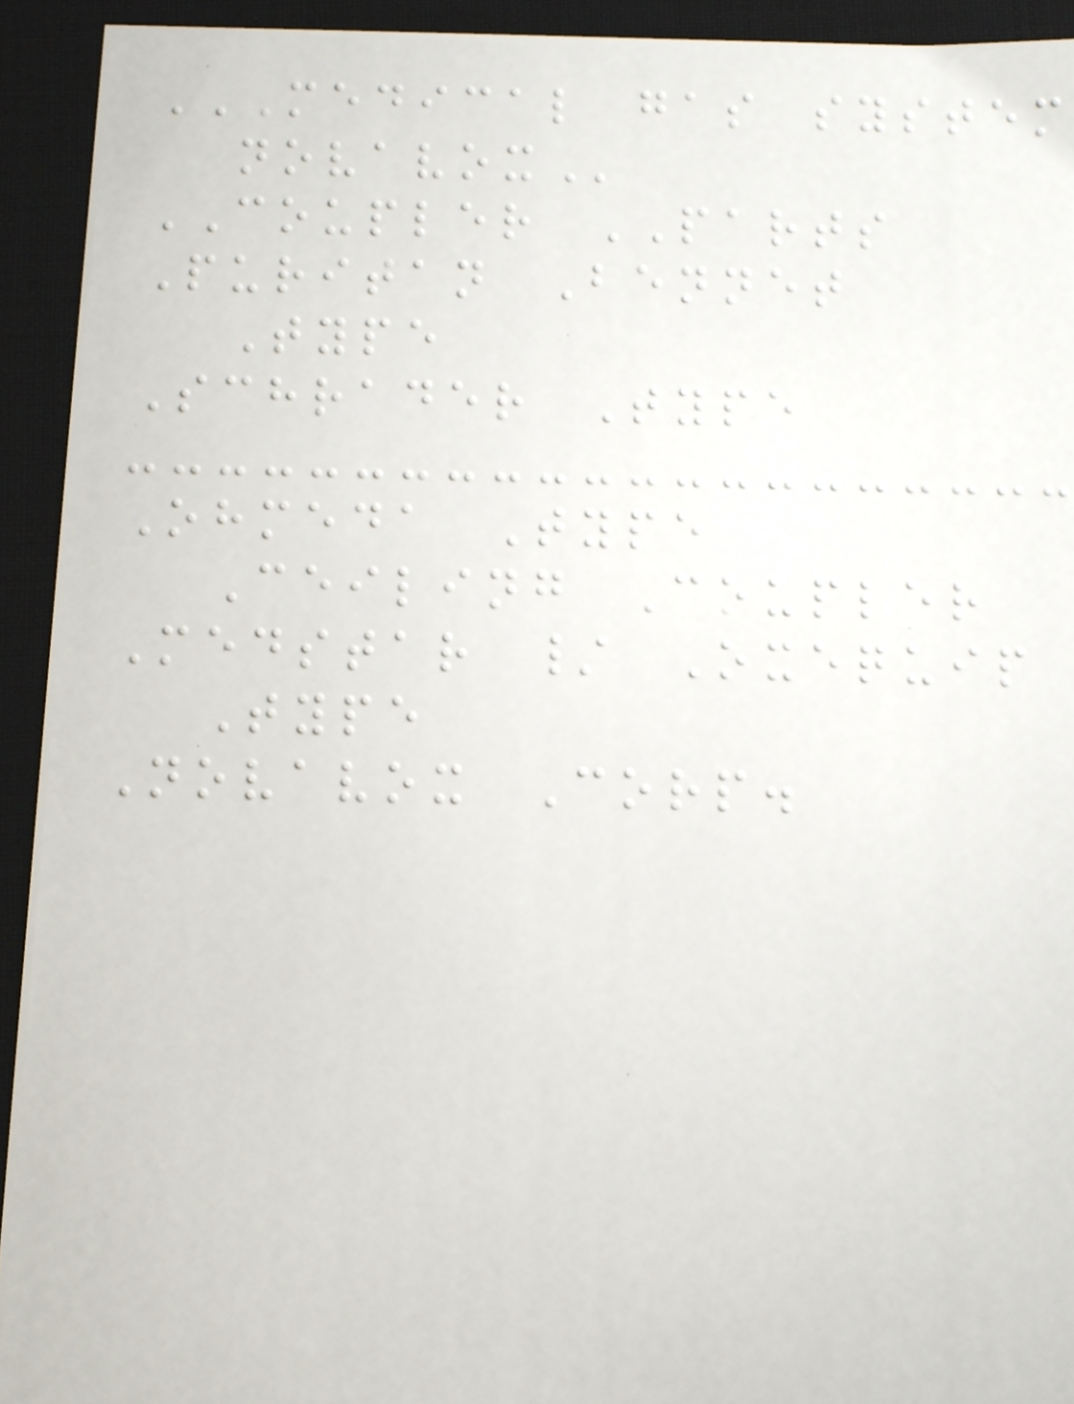MEDICAL GAS SYSTEM
NOVAVOX
COUPLER PARTS
Puritan Bennet
Type
Schrader Type
Ohmeda Type
Ceiling Coupler
Medstar / Oxequip
Type
Novavox Corp.
